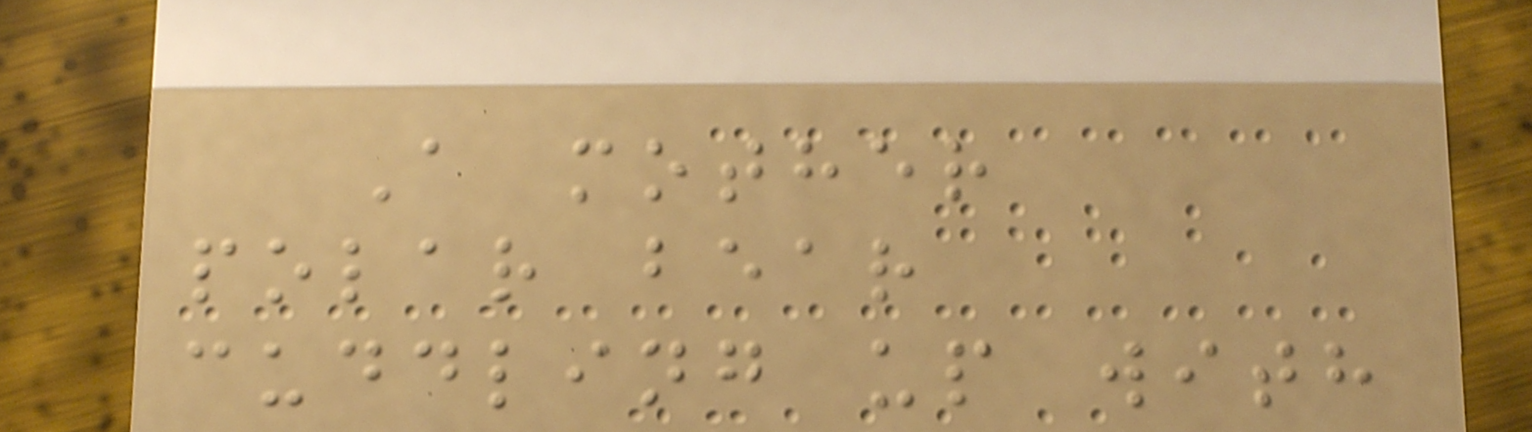A mother
polar bear
cuddling up with
